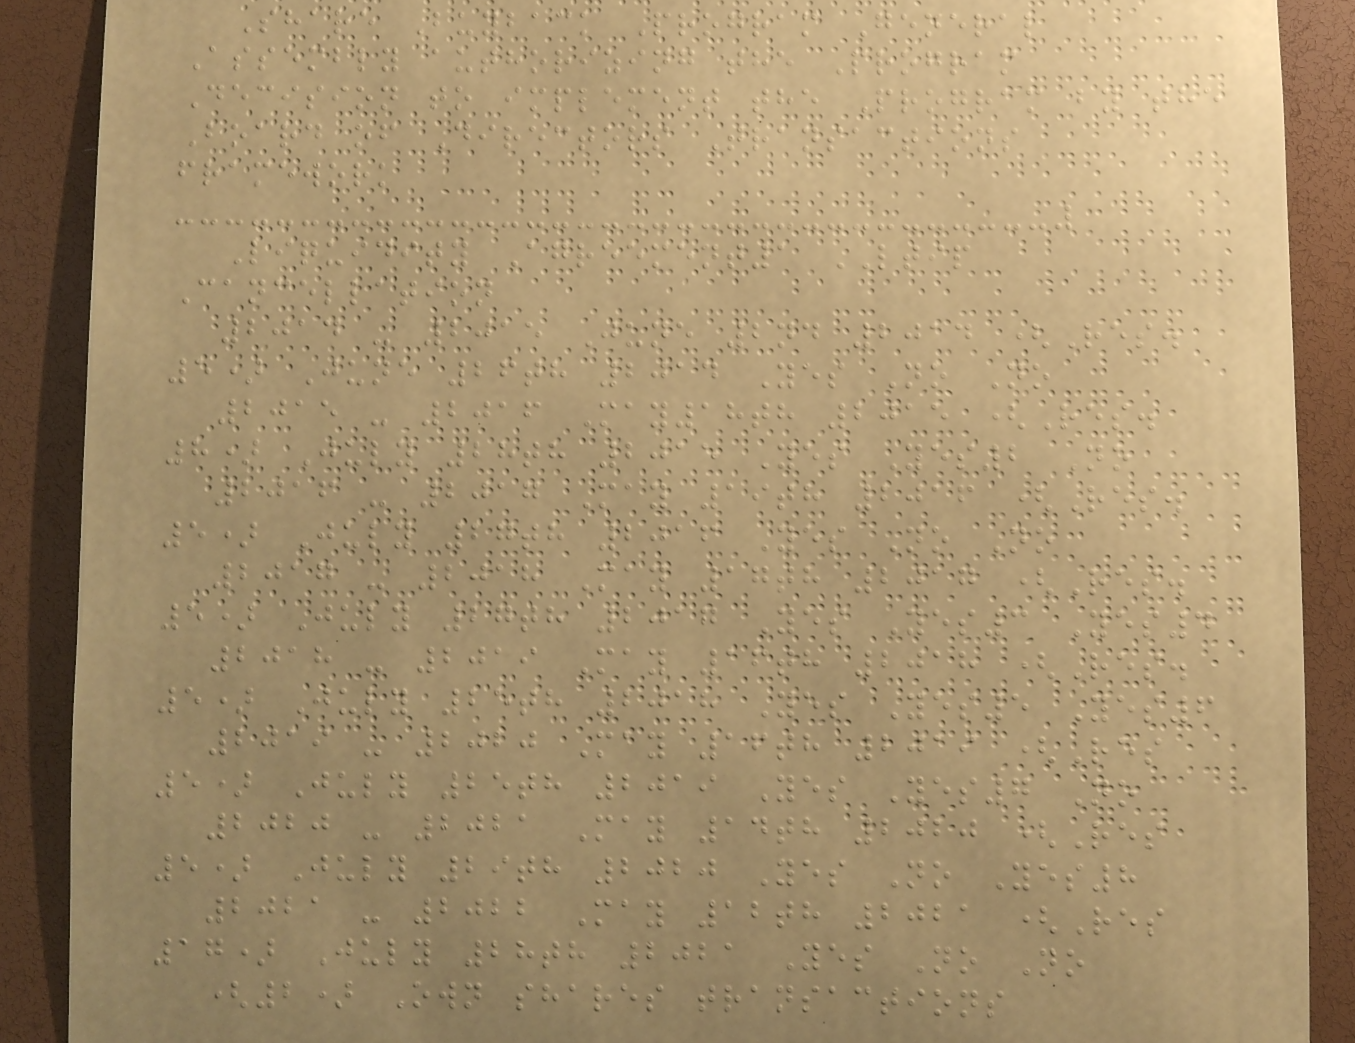Share Buyback Program General
Assembly authorizing the Program
Decision to implement the Program by the
Board of Directors Transactions
framework
Liquidity Agreement1 LTIP
Cancellation
2014 - 2015 June 2nd 2014 (Res.
5) June 26th 2014 Yes No No
2015 - 2016 May18th 2015 (Res.
8) July 28th 2015 Yes Yes2 No
2016 - 2017 May 19th 2016 (Res.
5) July 27th 2016 Yes No No
2017 - 2018 May 17th 2017 (Res.
5) July 27th 2017 Yes Yes3 Yes4
2018 - 2019 May 16th 2018 (Res.
5) July 25th 2018 Yes Yes5 Yes6
2019 - 2020 May 16th 2019 (Res
5) July 25th 2019 Yes Yes7 No
2020 - 2021 May 14th 2020 (Res
5) July 29th 2020 Yes No Yes8
2021 - 2022 May 12th 2021 (Res
17) July 28th 2021 Yes No No
(2) Own shares transactions
